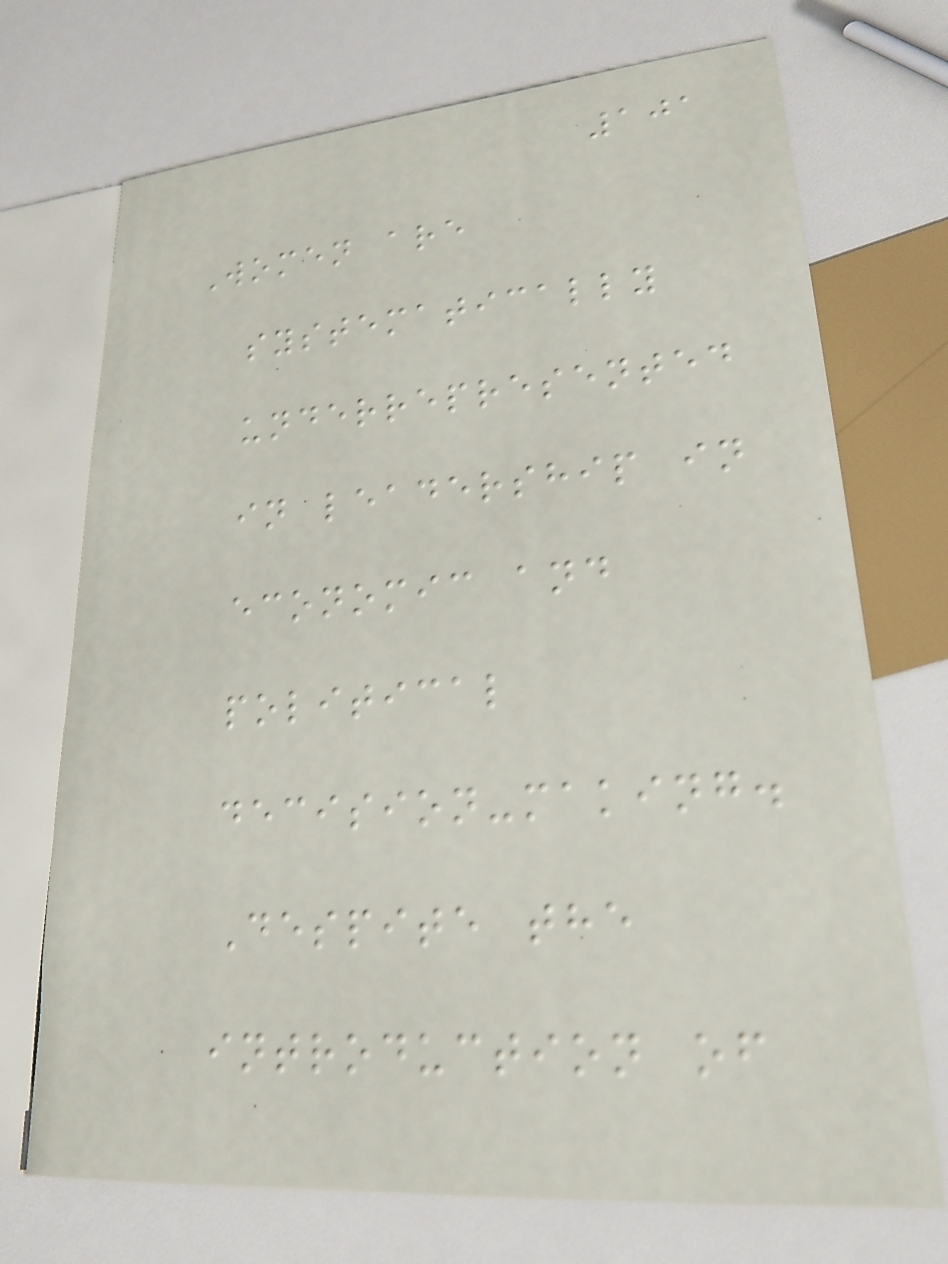101
Women are
systematically
underrepresented
in leadership in
economic and
political
decision-making.
Despite the
introduction of
